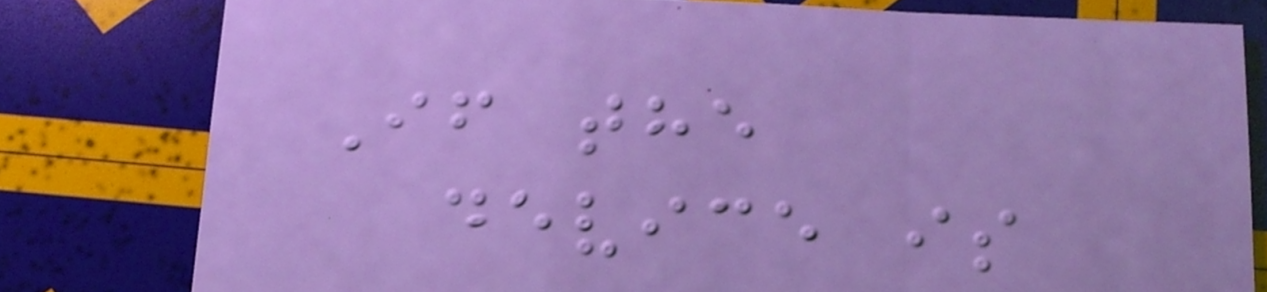If the
device is
